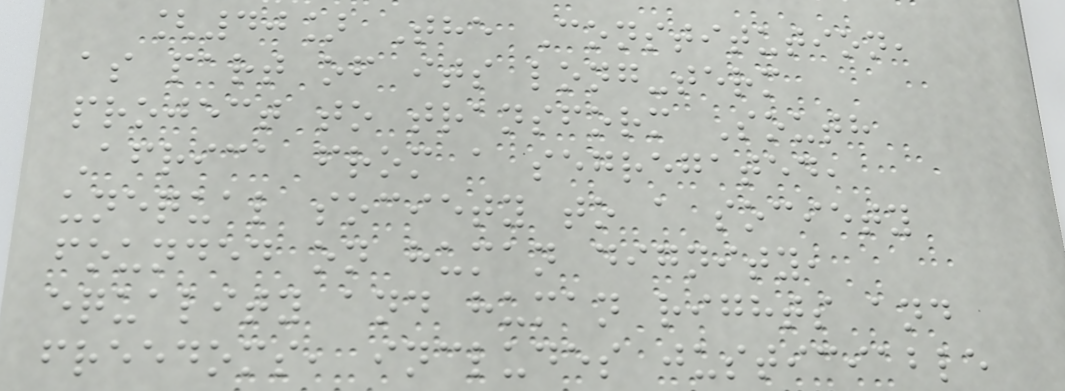[40] The Constitution,
as part of its long-term
project to transform South
Africa from a segregated,
unequal society to a society
founded on human dignity,
equality and human rights and
freedoms, includes justiciable
